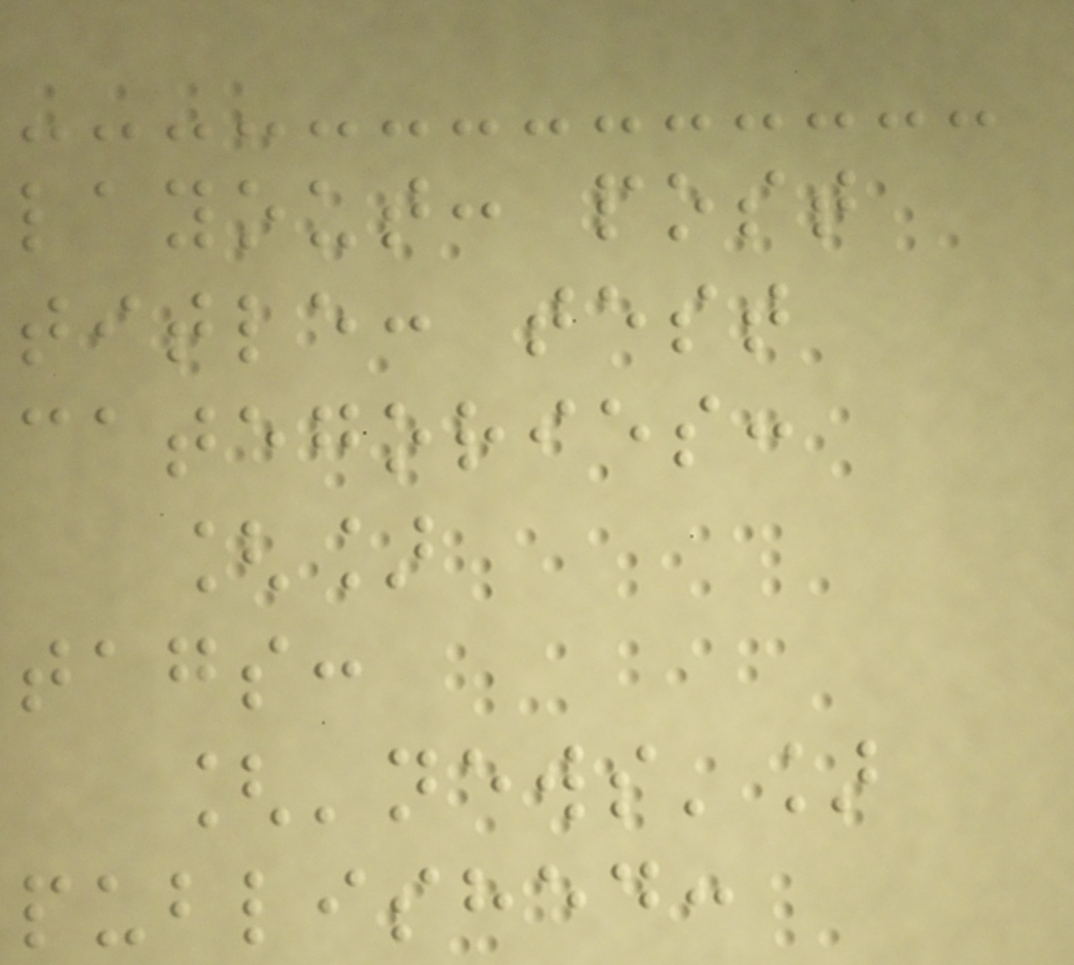layout: post
title: test
categories:
[]
tags:
['news']
published:
